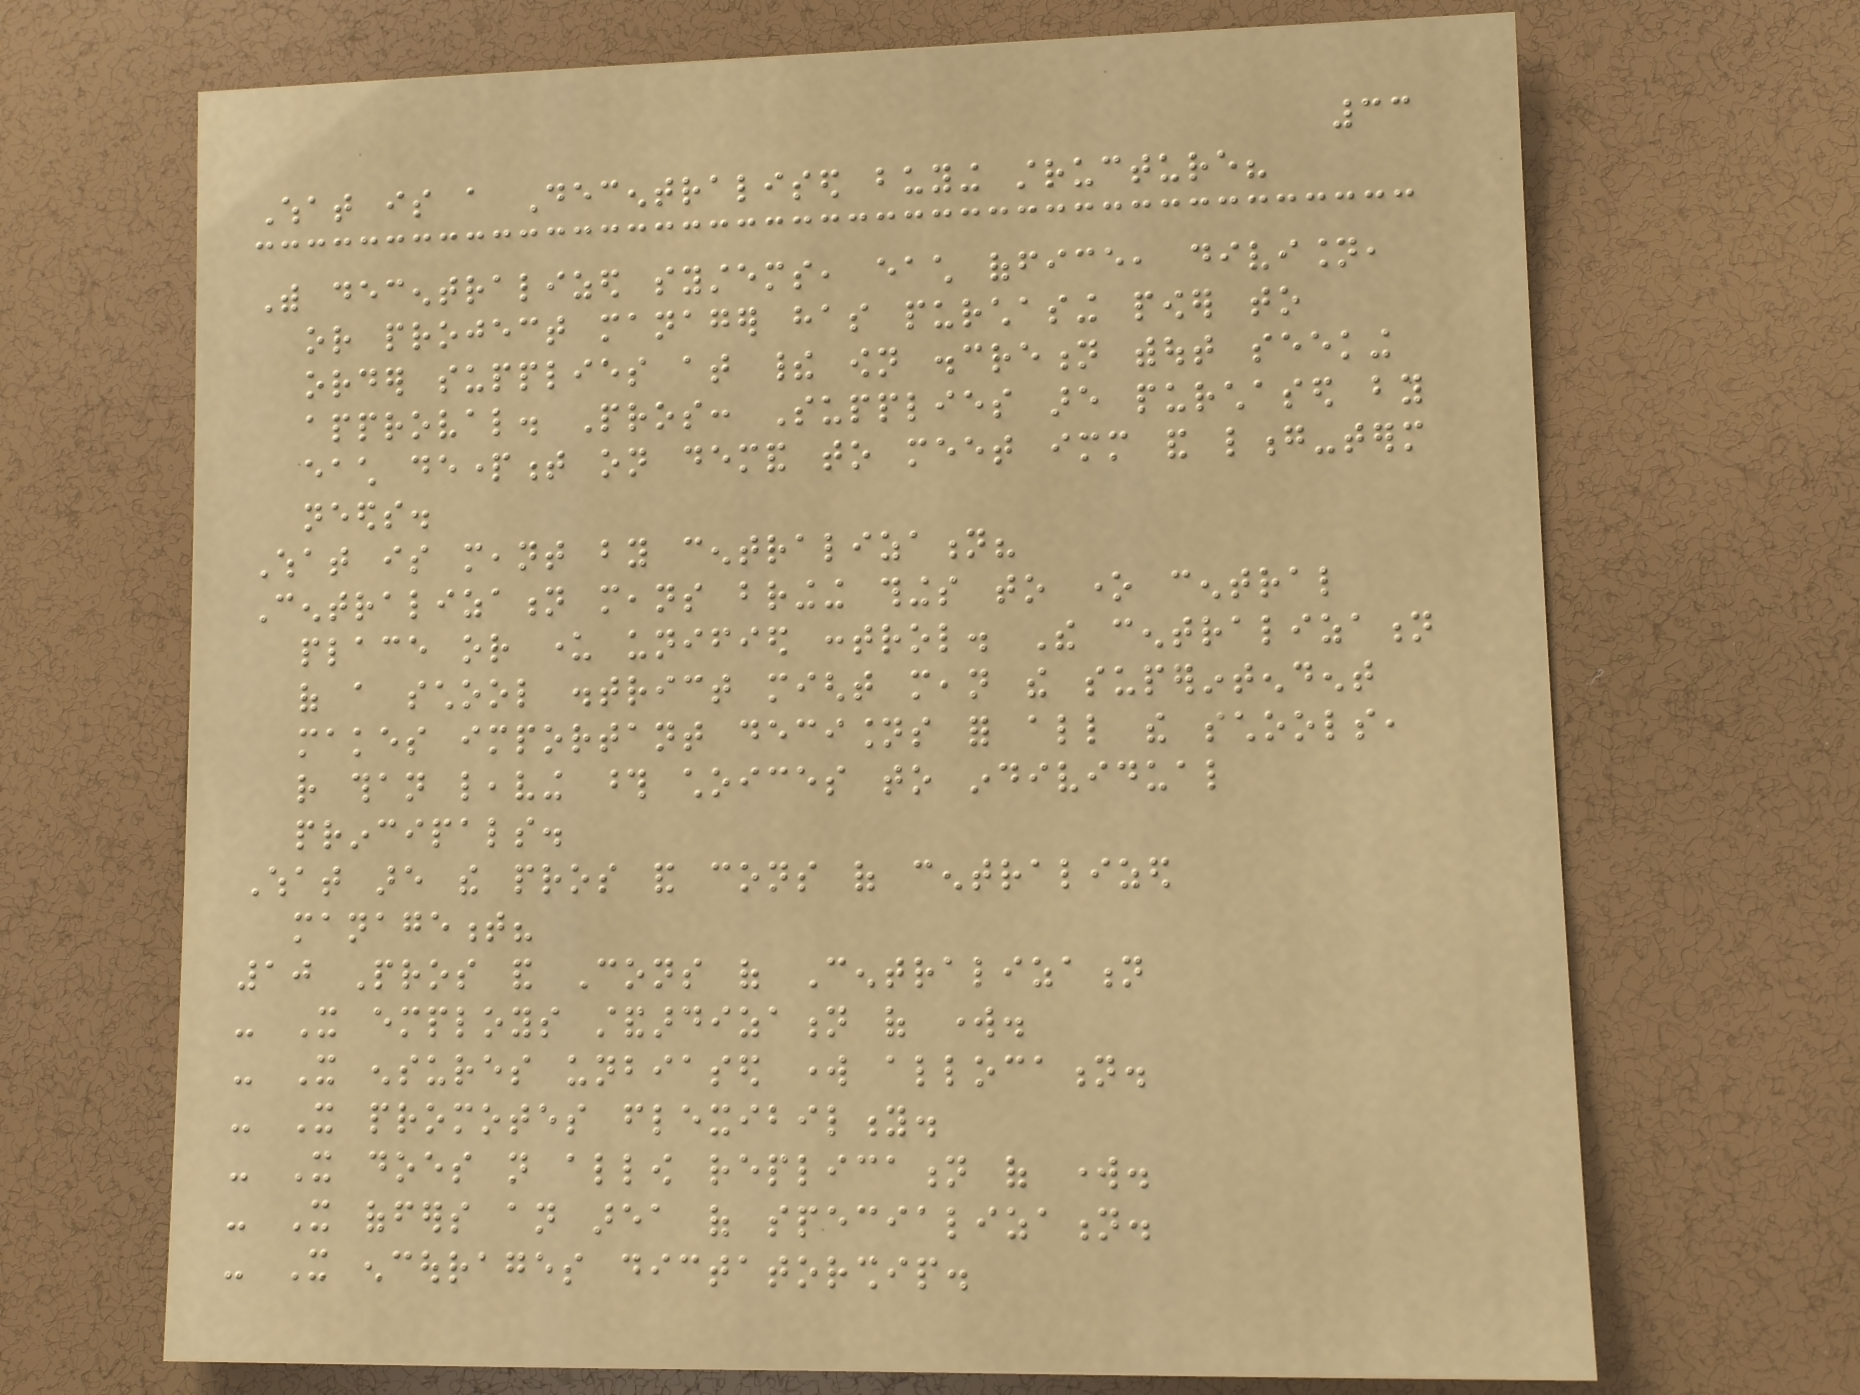33
What is a Decentralised buying structure?
With decentralized systems, each office, division,
or project manager has purchasing power to
order supplies at their own discretion without seeking
approval. Pros: Supplies are purchased by
each department on demand to meet immediate and long-term
needs.
What is meant by centralization?
Centralization means bringing things to one central
place or under unified control. The centralization
of a school district might mean the superintendent
makes important decisions for all the schools,
rather than leaving those choices to individual
principals.
What are the pros and cons of centralized
management?
10 Pros and Cons of Centralization
- It employs standardization of work.
- It ensures unbiased work allocation.
- It promotes flexibility.
- It does not allow replication of work.
- It offers an area of specialization.
- It encourages dictatorship.
